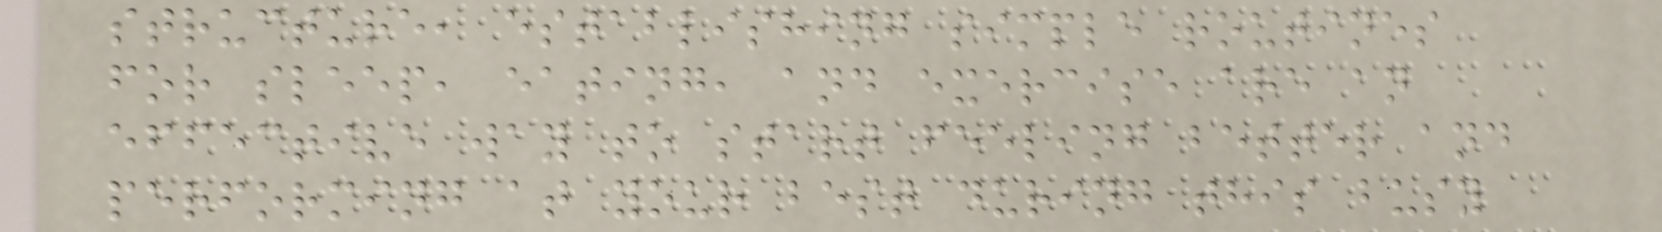structure, establishing simple routines
for sleep, eating, and exercise are an
effective way to start feeling better and
performing at your best during this busy
